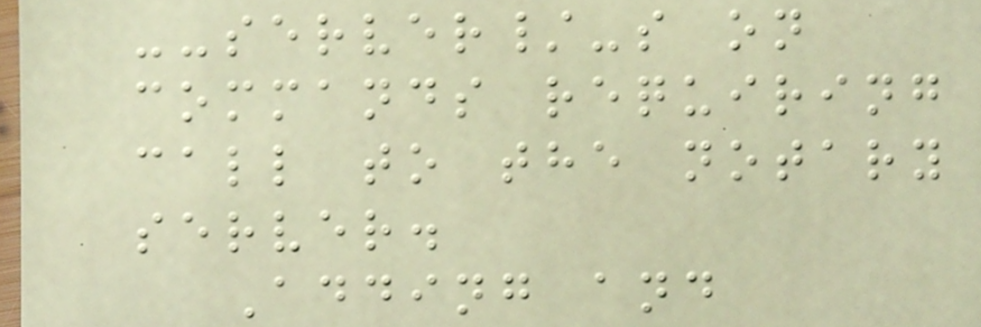--server/-s on
commands requiring
call to the notary
server.
Adding and
